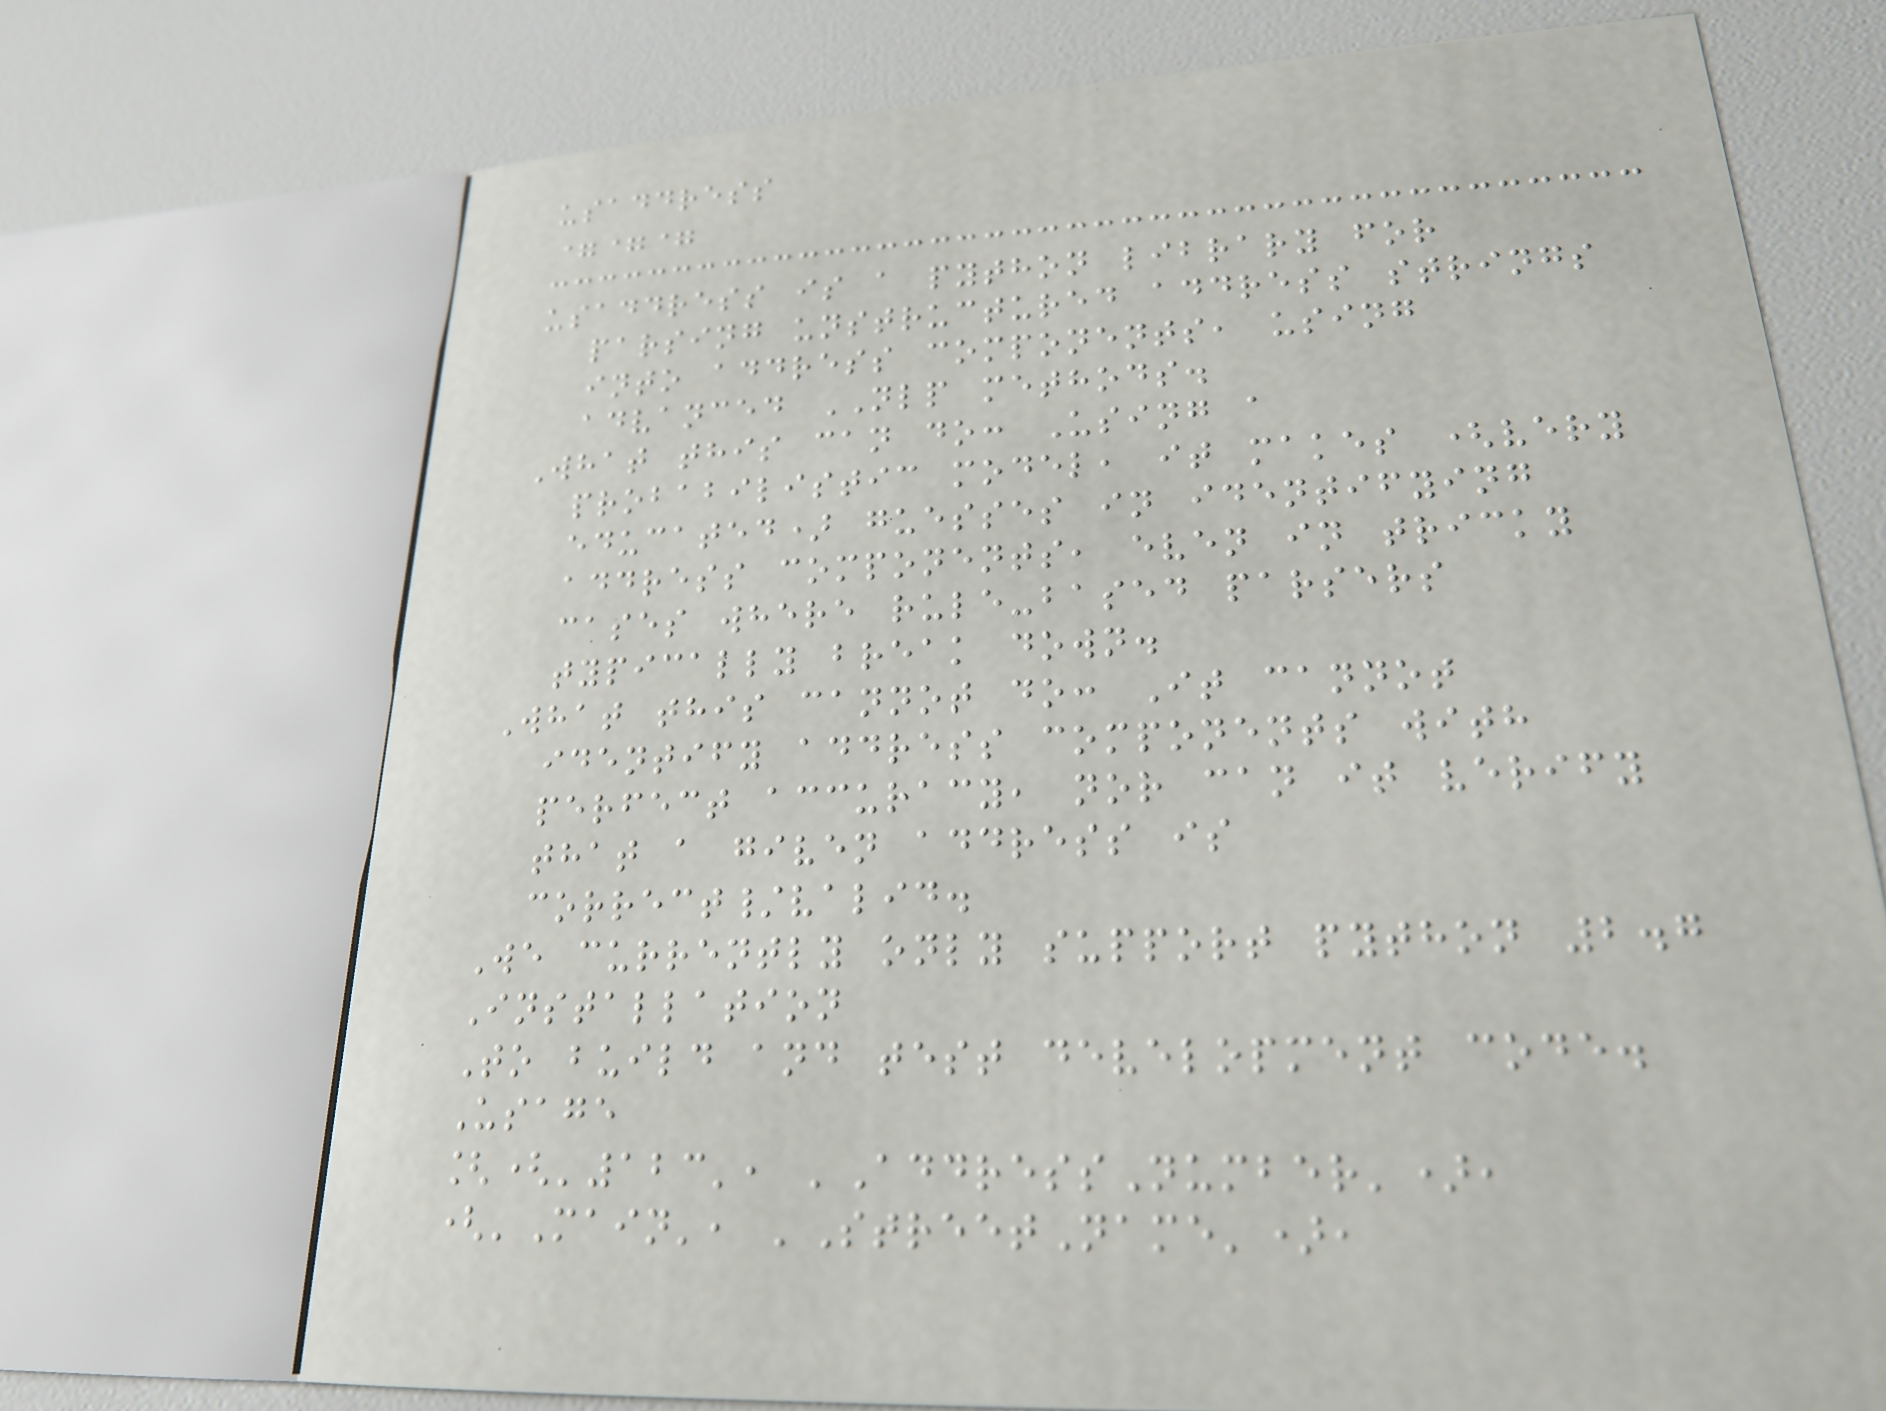usaddress
===
usaddress is a python library for
parsing unstructured address strings
into address components, using
advanced NLP methods.
What this can do: Using a
probabilistic model, it makes (very
educated) guesses in identifying
address components, even in tricky
cases where rule-based parsers
typically break down.
What this cannot do: It cannot
identify address components with
perfect accuracy, nor can it verify
that a given address is
correct/valid.
We currently only support python 2.7
Installation
To build and test development code.
Usage
[('123', 'AddressNumber'),
('Main', 'StreetName'),
